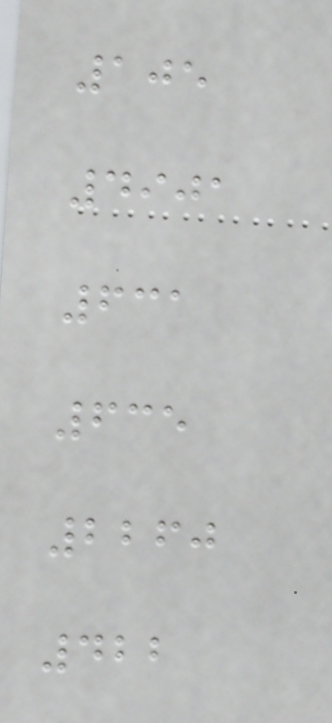105
4901
631
635
2260
422
